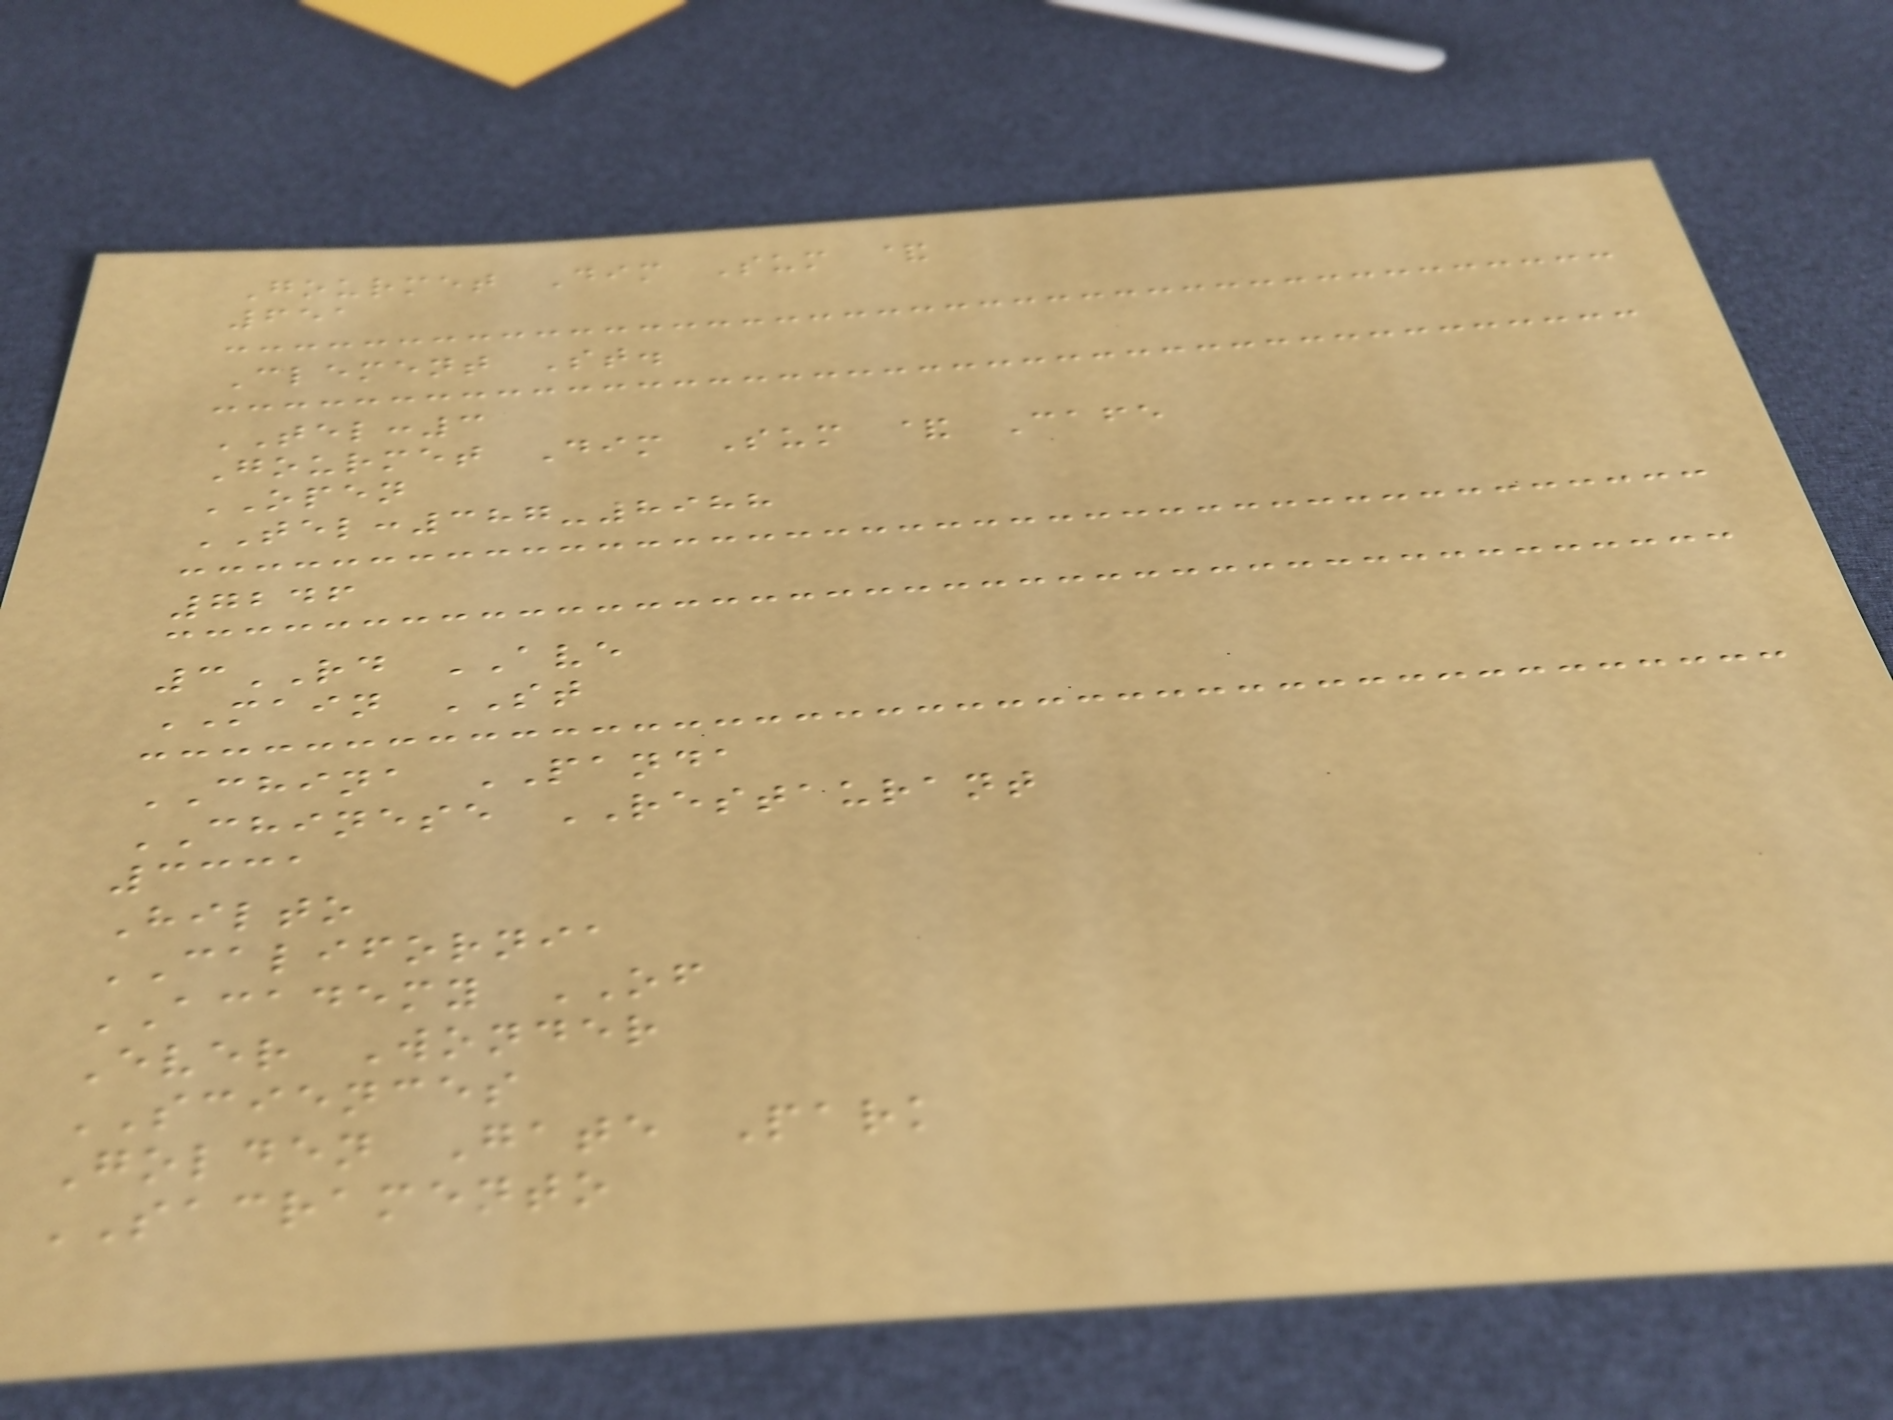Gourmet Dim Sum &
651
Clement St.
TEL:3
Gourmet Dim Sum & Cafe
OPEN
TEL:387-8988
7246
3RD AVE
MAIN ST
CHINA PANDA
CHINESE RESTAURANT
3331
Hilto
CALIFORNIA
ACADEMY OF
Ever Wonder
SCIENCES
Golden Gate Park
SACRAMENTO
